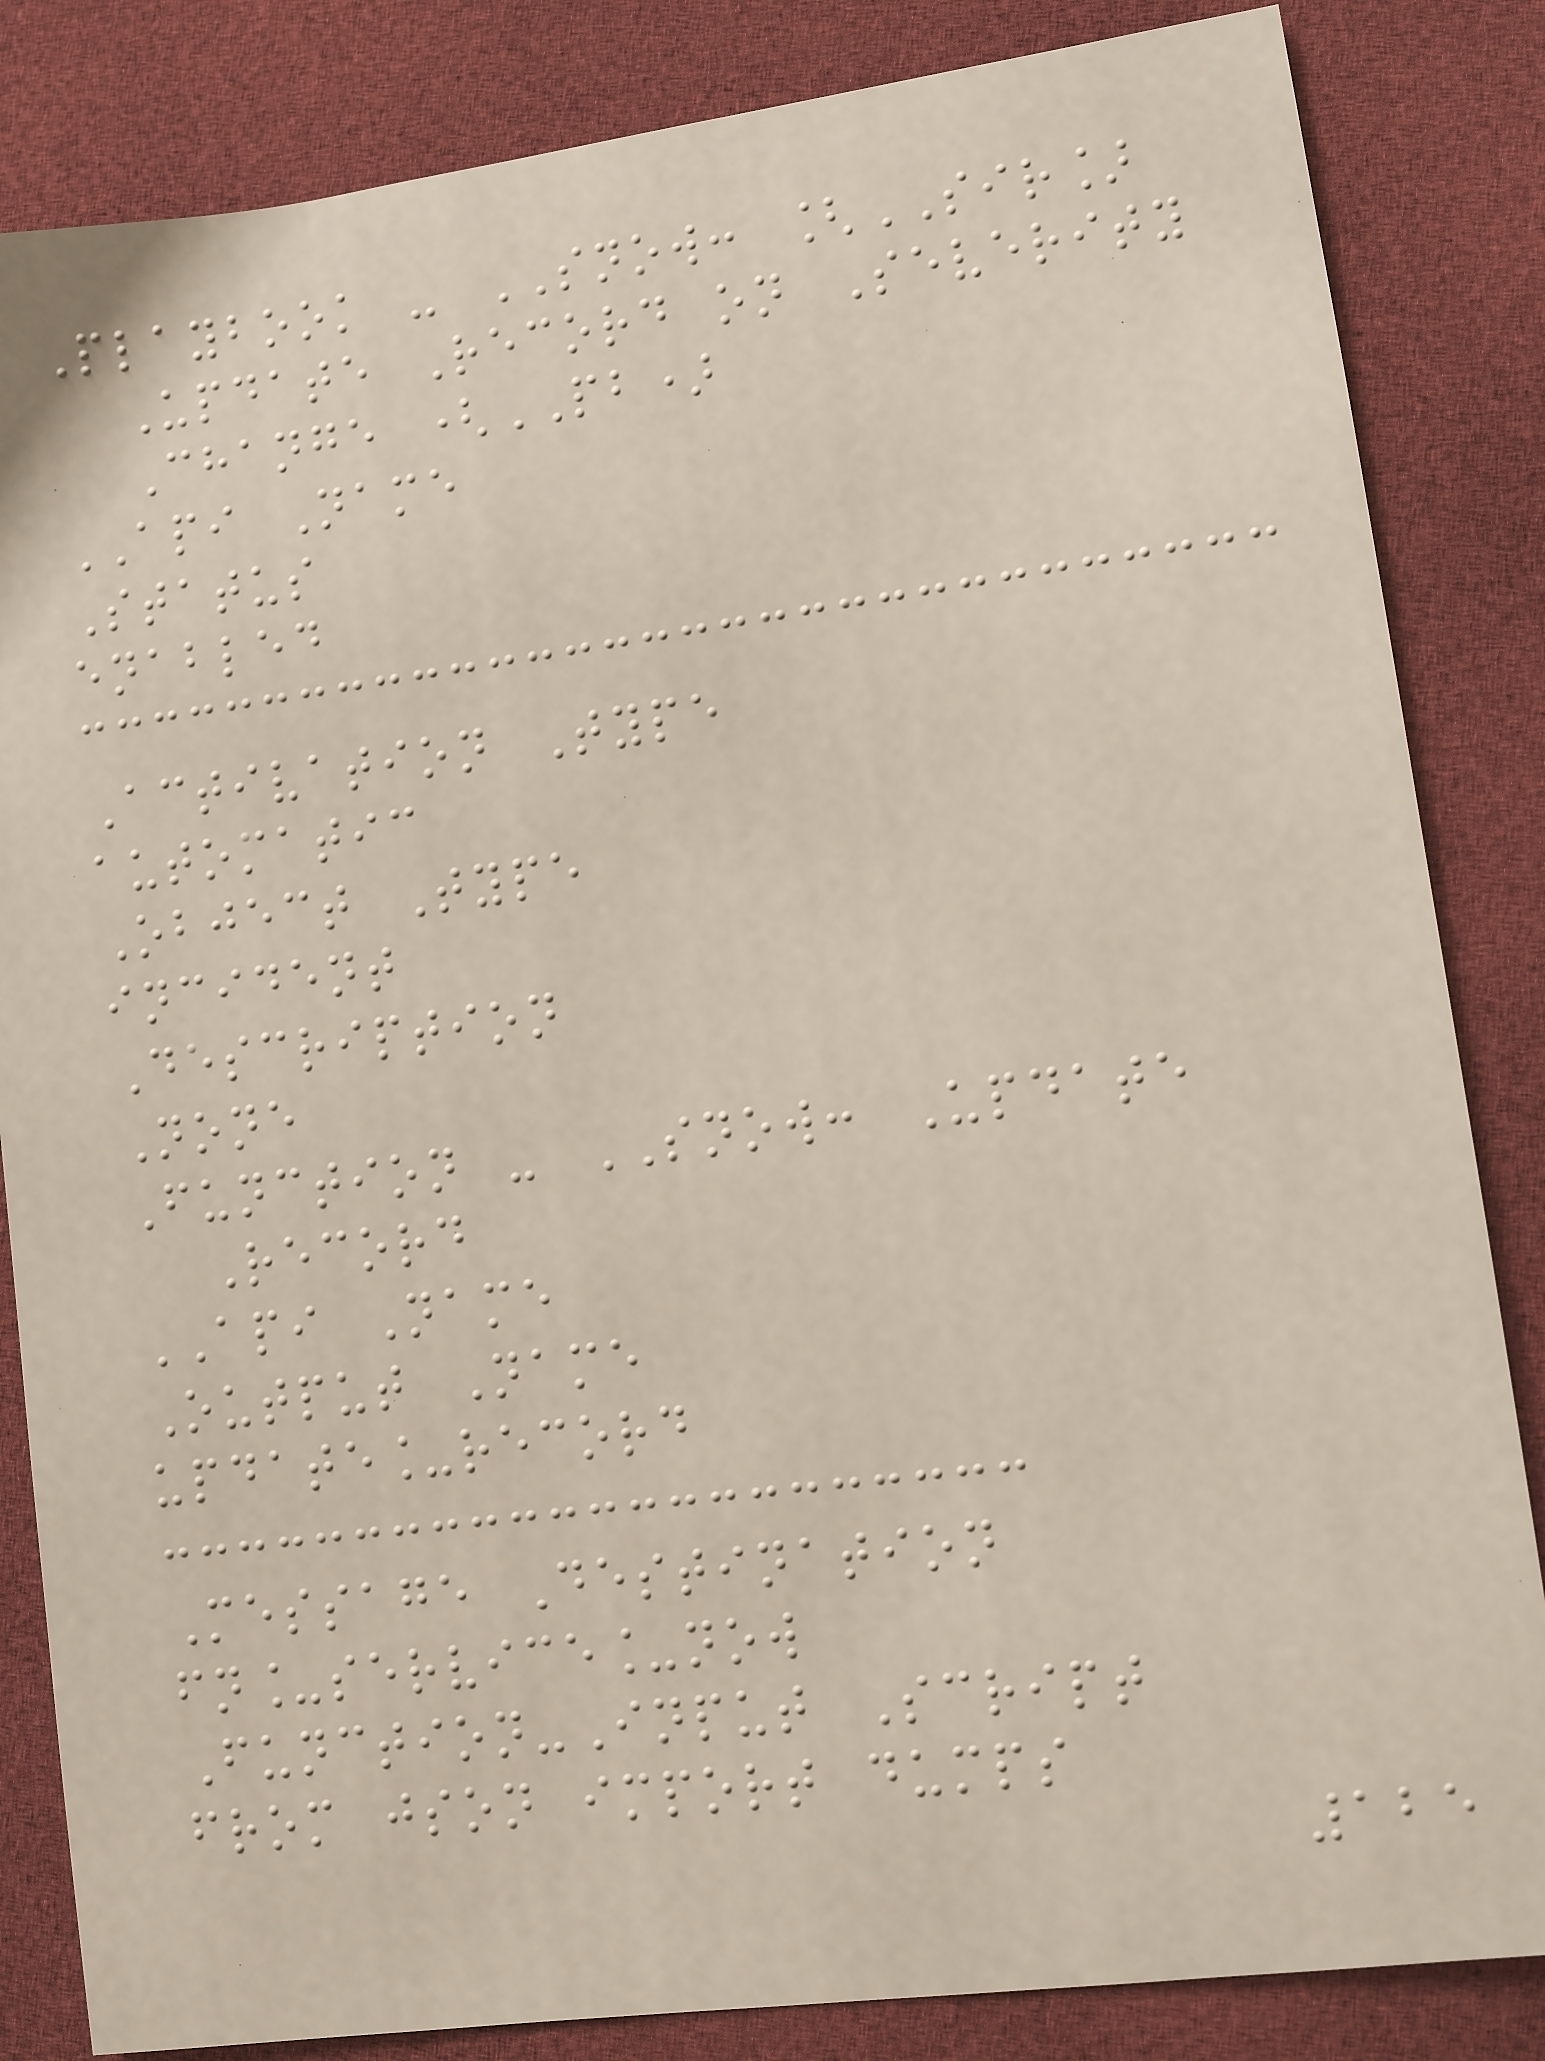Playbook - SNOW: [SIR]
Update Record on Severity
Change (PB)
API Name
Status
enabled
Activation Type
automatic
Object Type
incident
Description
None
Function - SNOW: Update
Record
API Name
Output Name
update_record
Message Destination
fn_service_now
Function-Input Script
from json import dumps
125
